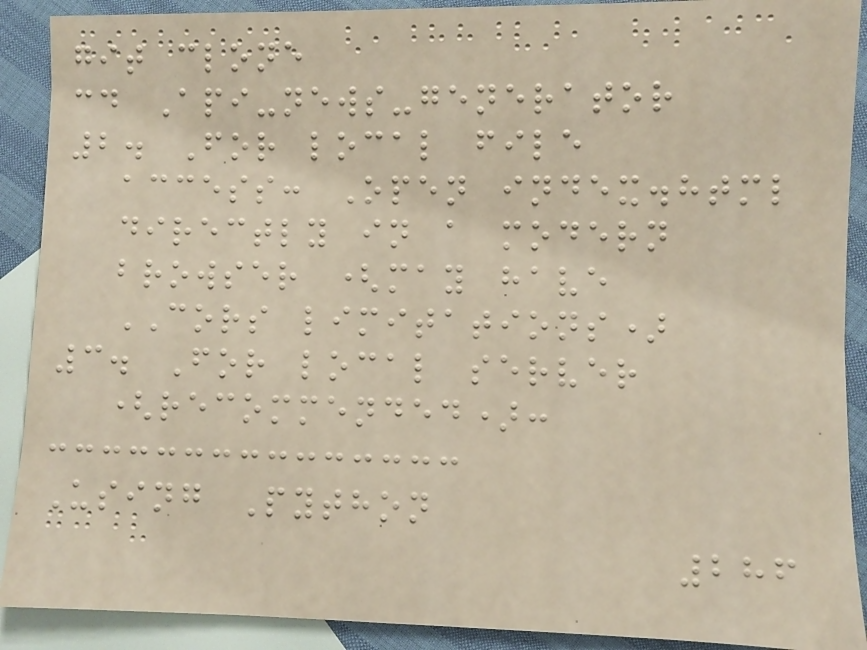git clone
cd Api-news-generator
2. For local file
access: Open index.html
directly in a modern
browser (may have
CORS limitations)
3. For local server
(recommended):
Using Python
286
